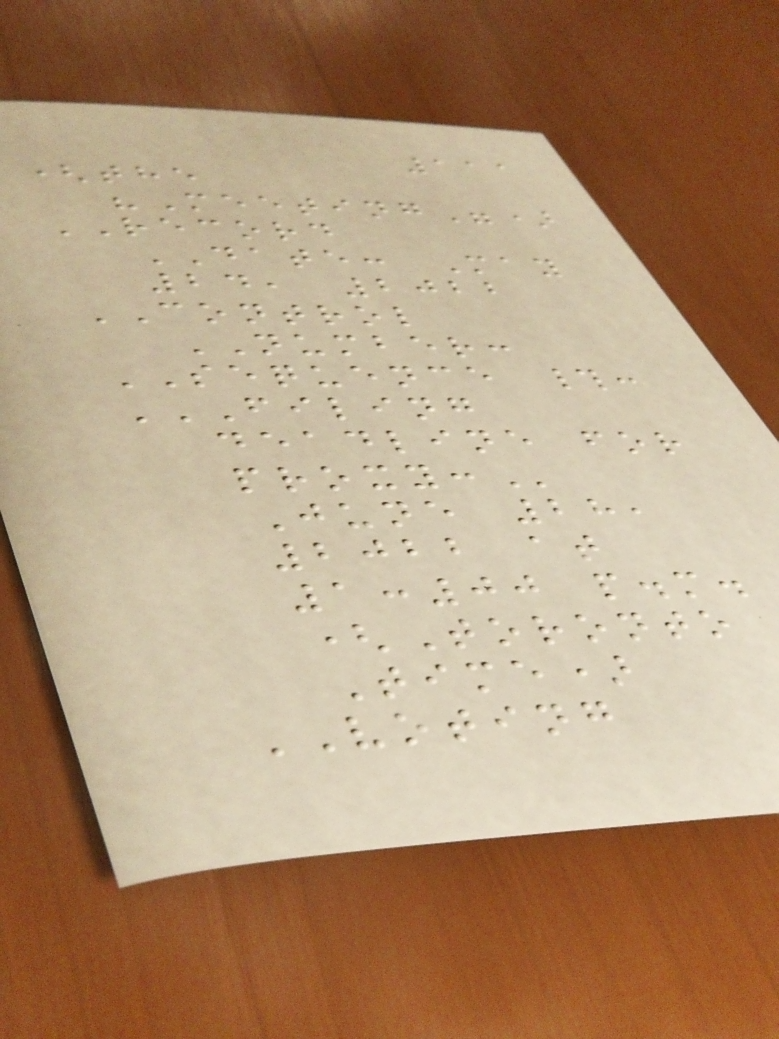111
(the
"Meeting")
RECORD
DATE: May
24, 2022
CONTROL
NUMBER:
SEQUENCE #:
FILING
DEADLINE FOR
PROXY:
June 28,
2022 at
1:00 p.m.
(Toronto
Time)
VOTING
